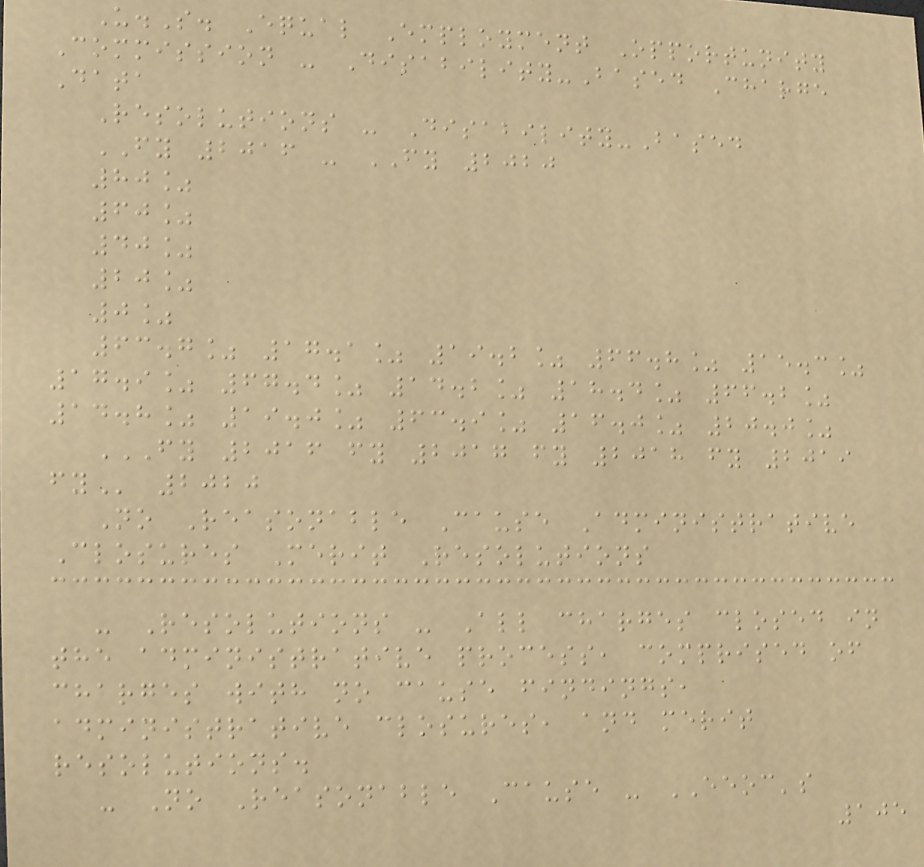U.S. Equal Employment Opportunity
Commission - Disability-Based Charge
Data
Resolutions - Disability-Based
FY 2016 - FY 2020
80%
60%
40%
20%
0%
63.7% 17.1% 19.2% 66.8% 15.3%
17.9% 67.4% 14.2% 18.4% 66.2%
14.8% 19.0% 63.9% 16.0% 20.0%
FY 2016 FY 2017 FY 2018 FY 2019
FY 2020
No Reasonable Cause Administrative
Closures Merit Resolutions
- Resolutions - All charges closed in
the administrative process, comprised of
charges with no cause findings,
administrative closures, and merit
resolutions.
- No Reasonable Cause - EEOC's
105
